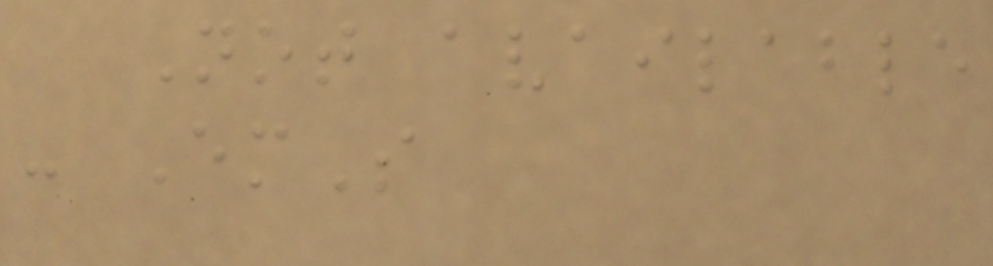Not available
- EmS
